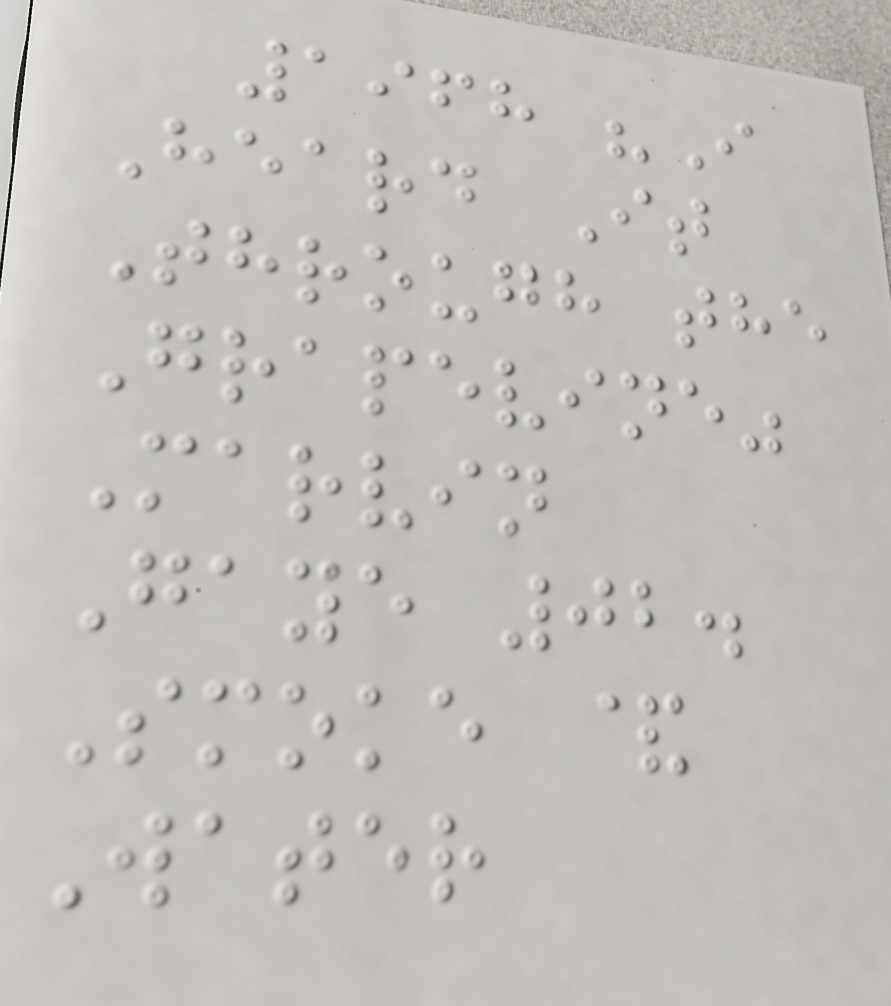1968 "I
Heard It
Through the
Grapevine"
Marvin
Gaye 02.
Smoke &
Water
